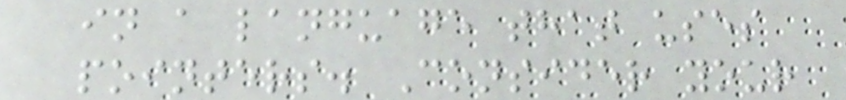in a language that uses
pointers. Consider your
